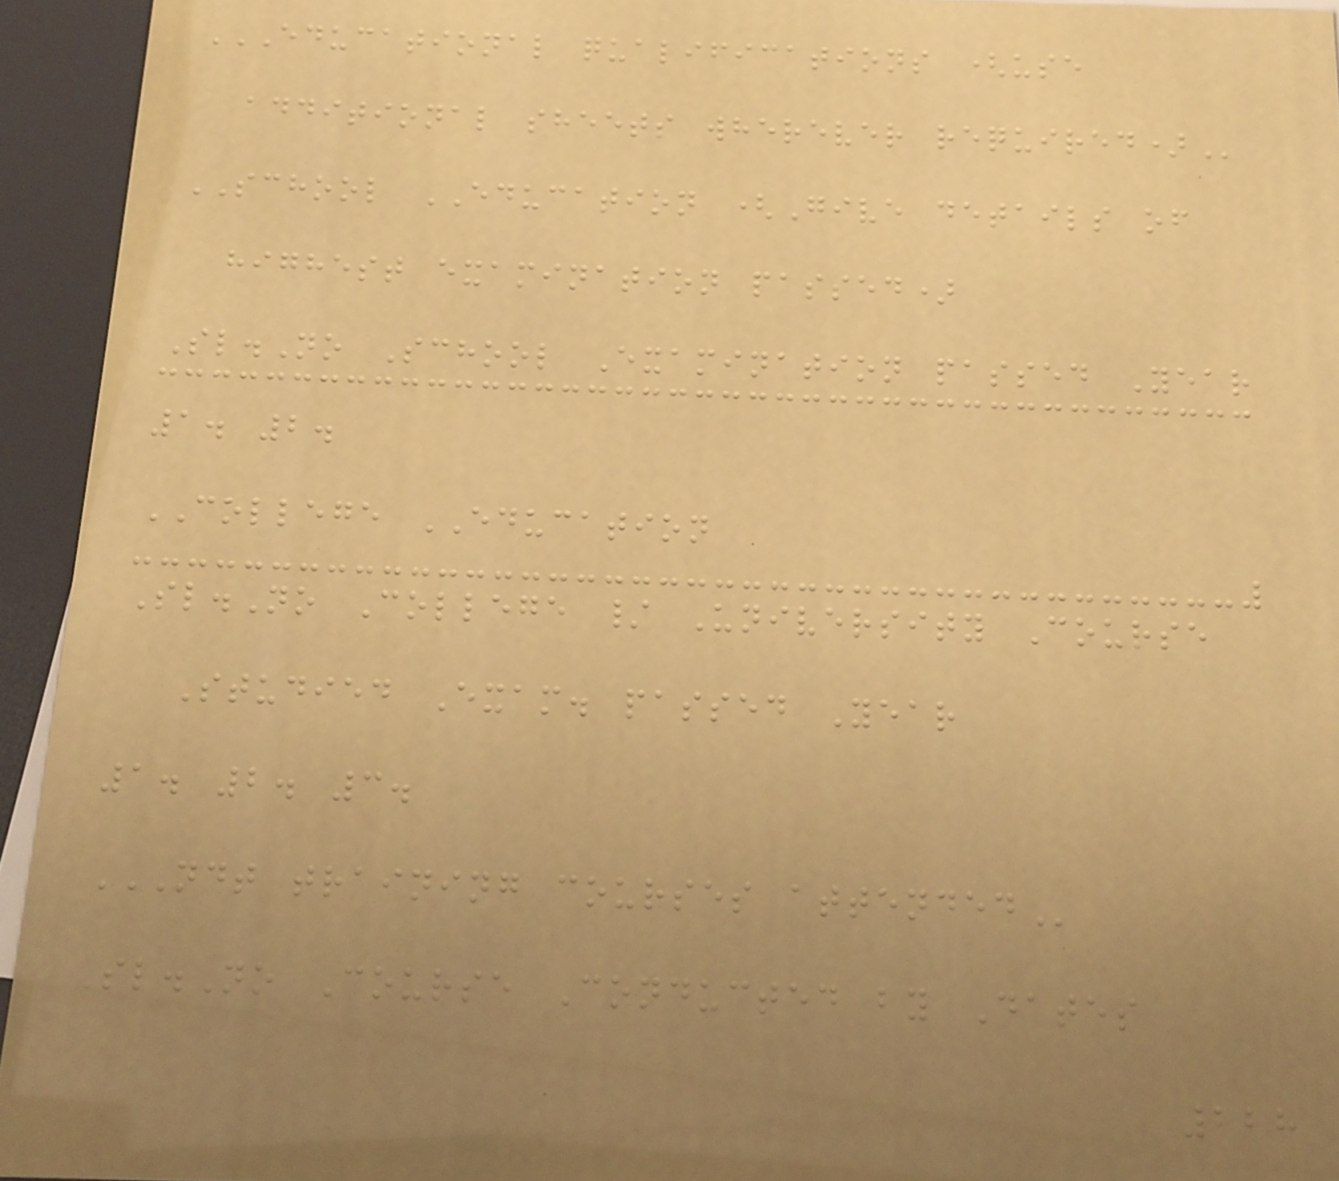EDUCATIONAL QUALIFICATIONS (USE
ADDITIONAL SHEETS WHEREVER REQUIRED)
SCHOOL EDUCATION (Give details of
highest examination passed)
Sl.No School Examination passed Year
1. 2.
COLLEGE EDUCATION
Sl.No College / University Course
Studied Exam. passed Year
1. 2. 3.
NDT TRAINING COURSES ATTENDED
Sl.No Course Conducted by Dates
228
